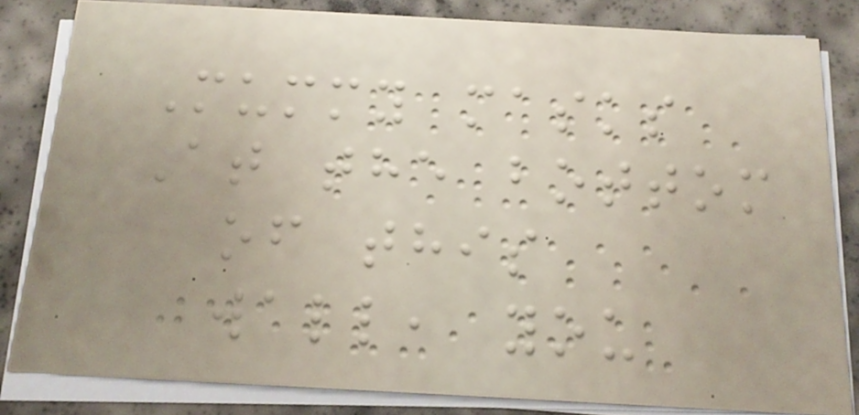Mummy masks
At the bottom
of this
wall, you
